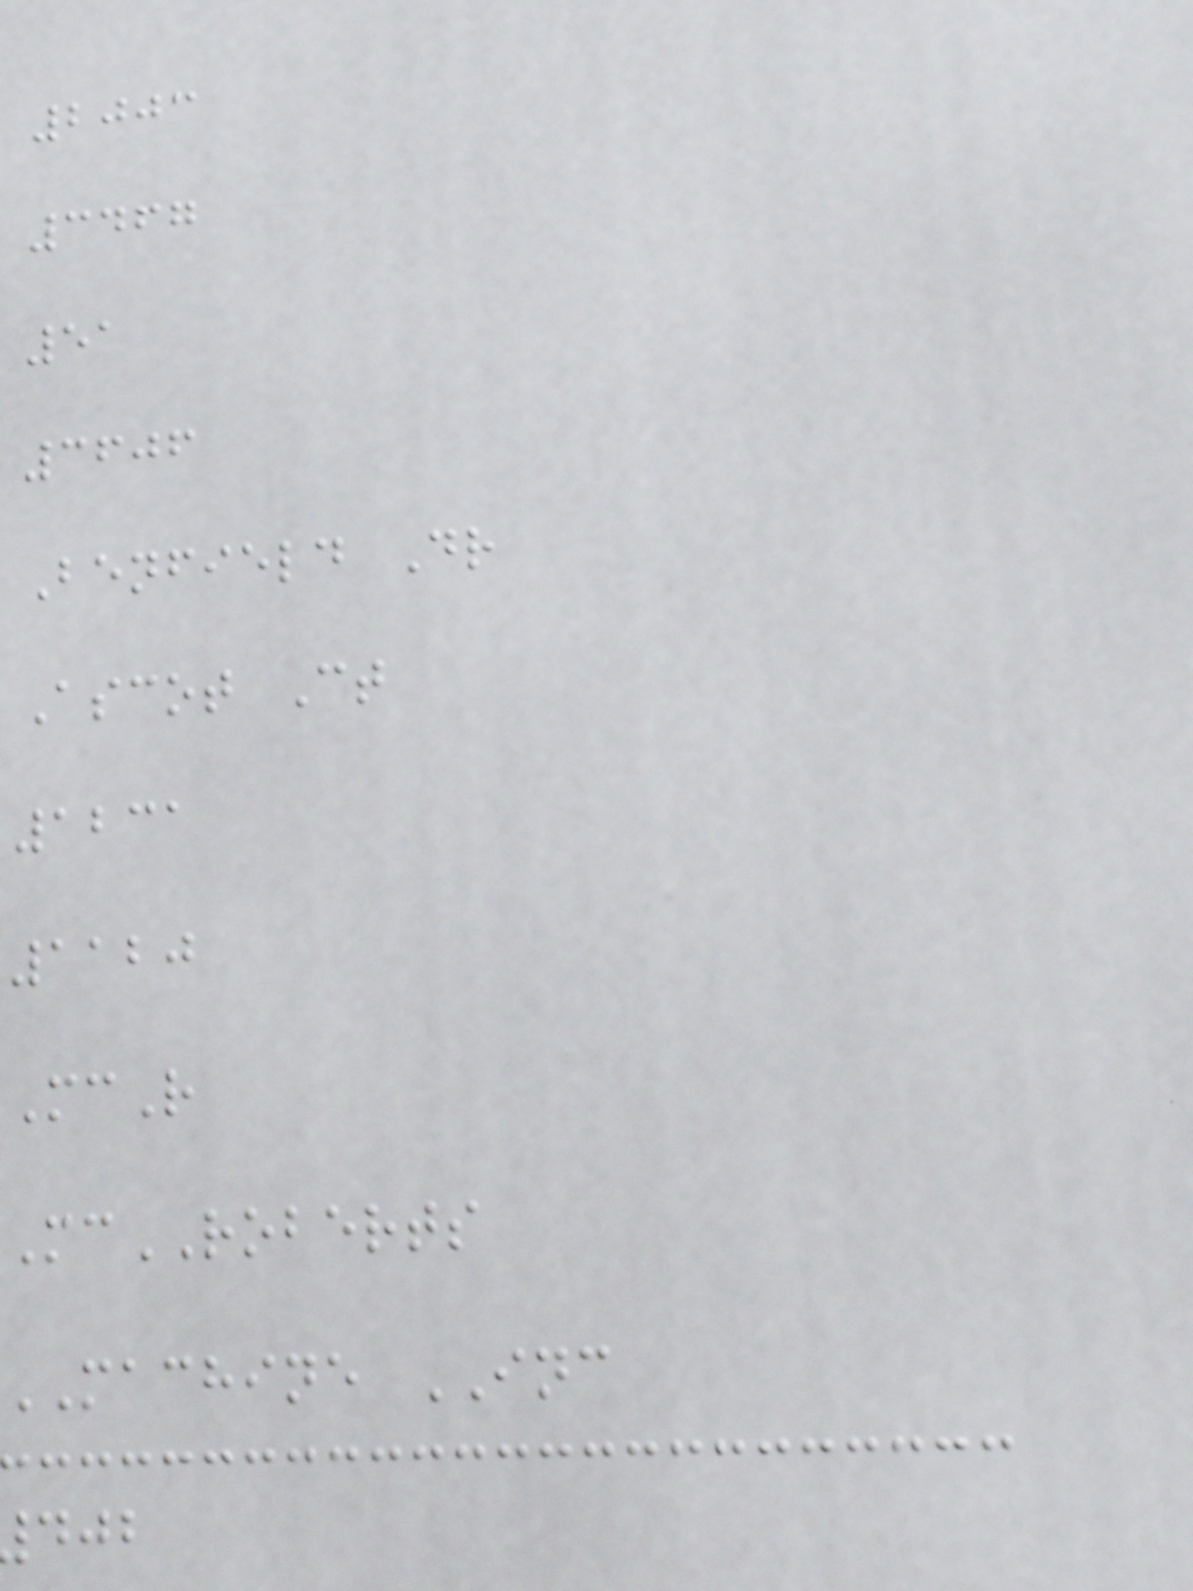2003
3467
51
3606
Benfield Dr
Ascot Ct
1231
1120
McR
McROBERTS
MACHINE INC
